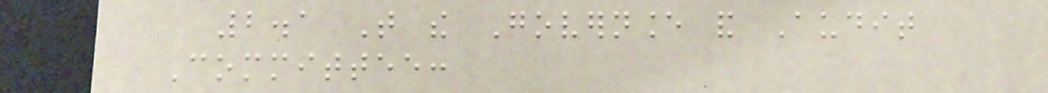2.1 That the Governance and Audit
Committee:
